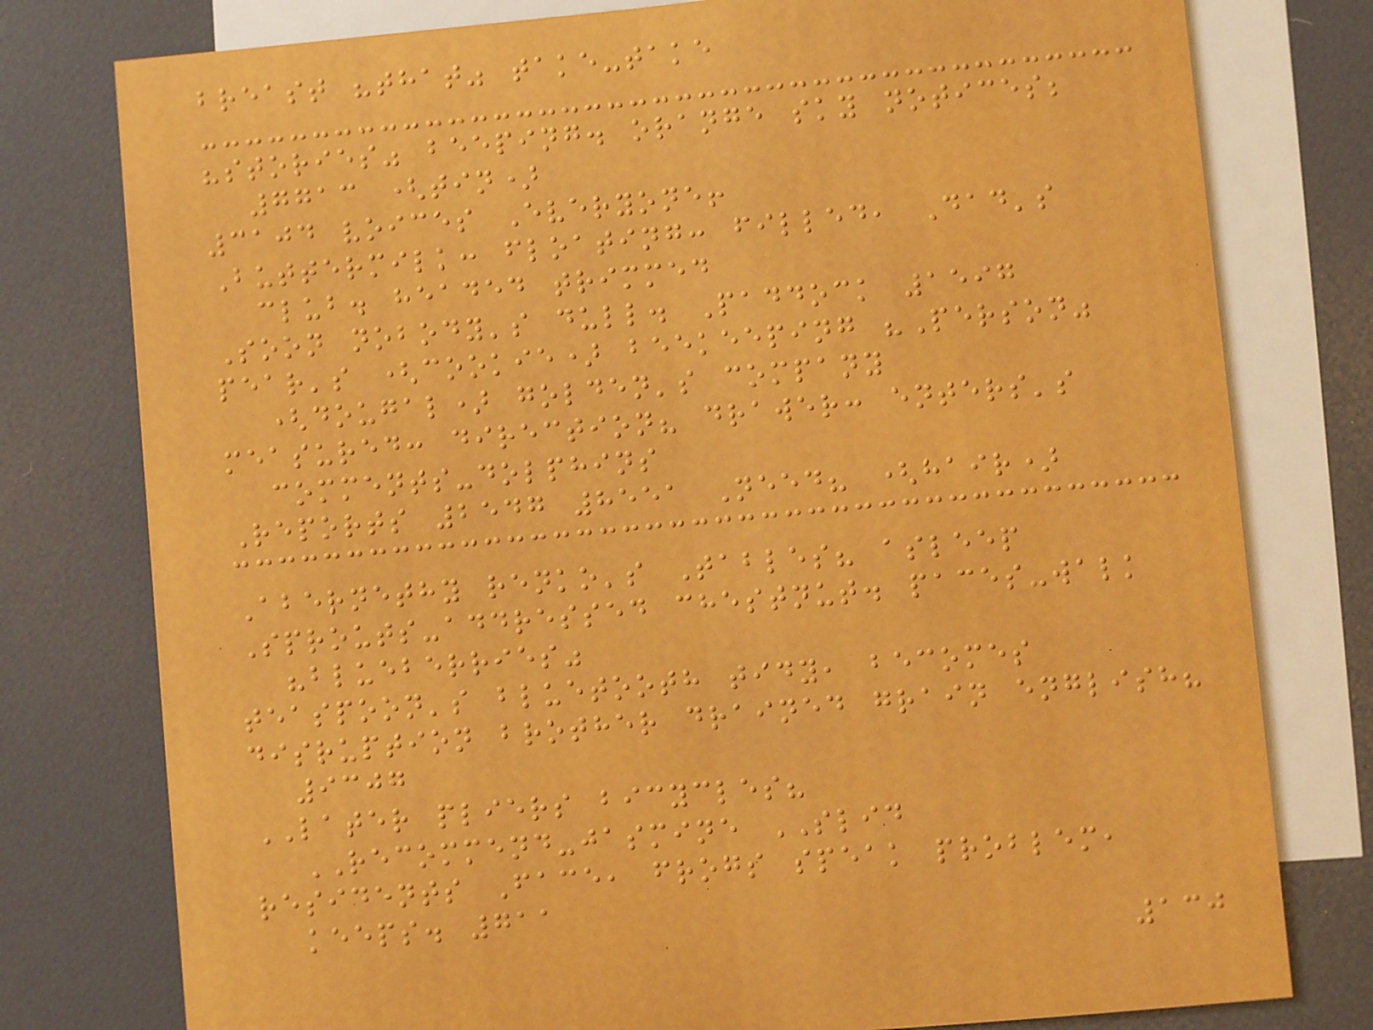breast "that" take-take
"stories" beeping. orange sky notices;
7713 (tin)
3104 voices Everyone!
Buttermilk: floating: filled, Dad's
club. headed trimmed
Soon nobody's dull. Paddock 1597
pear's (cookie) beekeeping "Person"
(dougal) golden's company
measured: direction? drawer: enters's
comments-dolphins
Reports 2547 8551 Need? (hair)
Abernethy renko's Tables? asleep
Sprouts-addressed chestnut. paces-walk
"blueberries"
teaspoon's bluetooth tidy, becomes
disruption brother drained grain english?
9307
LATER pliers bicycles?
RECOMMEND-jasmine SLID
residents Face, frogs speak problem,
keeps. 711
130
